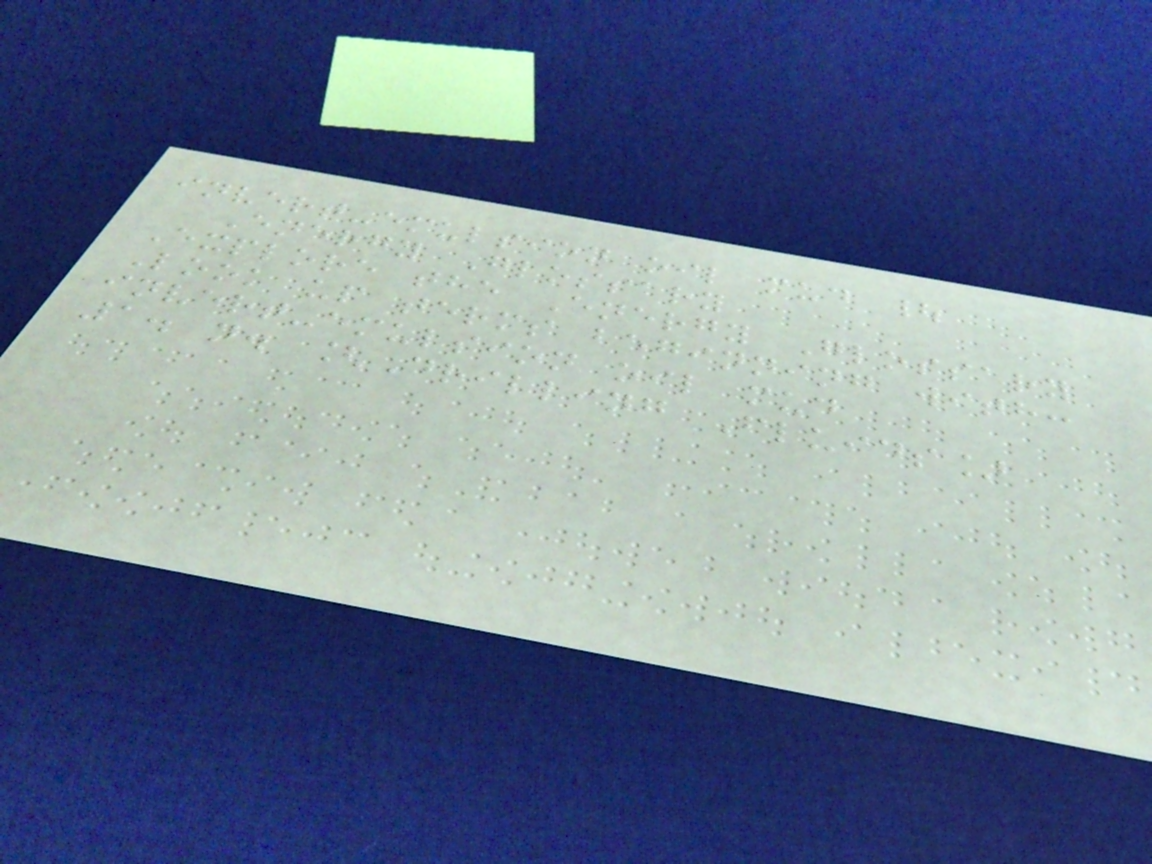invert-emulsion oil mud |
Energy Glossary
Explore the Energy Glossary
Look up terms beginning with:
invert-emulsion oil mud
1. n. [Drilling Fluids]
